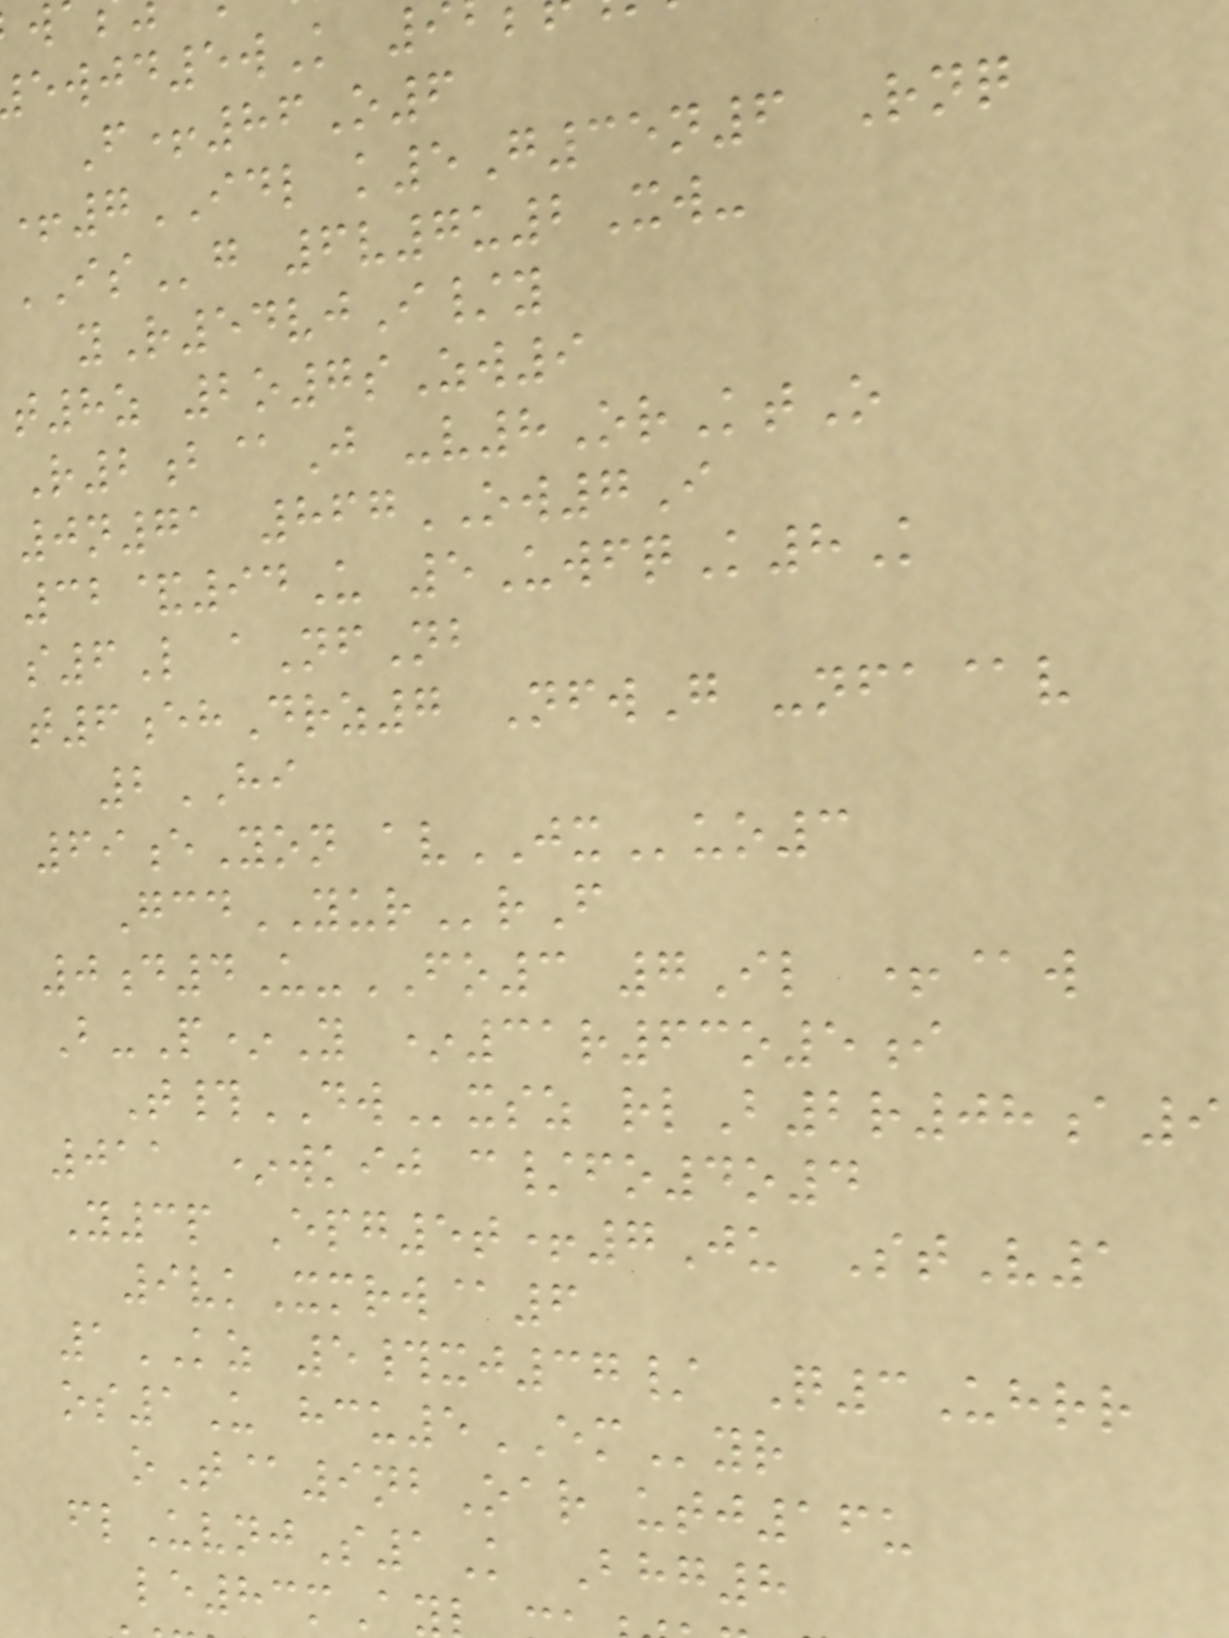wjd5wK
F+86O6
+7IDL k5G35n6 Rnq
ISg 6v7u2Xw-
yR54vjI/y
t8z 2o7sZw9
R2b@J -v8OrKtO
0n71 867OW7I
32&94U 5UwfqK8K
s6L aNfNb
t6ehDrz7 NfwG -nfa@v
2HI
69eYon avJXuo3
GcdYURrF
0d4U-FO3 7Il +@w
B-P*Y *31r63o5i
T#DWxsz rlB2r08a9
011 *wkij c/fo4o4
Y3p Epg5t+7Ju StV1
9vkXmrw@6
1KZ 5#xj37/ Q3Uhrr
os1U hcu5EMyr
oT@9nbOar utj16u
flUvnjS1K Bhg8
le83mA
